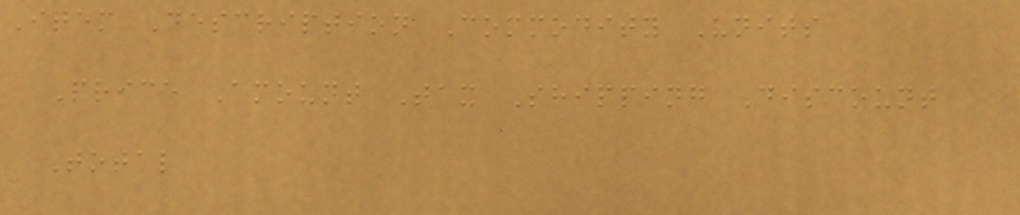Item Description Commodity Units
Price Amount Tax Shipping Discount
Total
